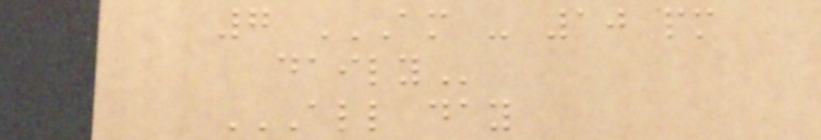7 AM - 10 PM
DAILY
ALL DAY
